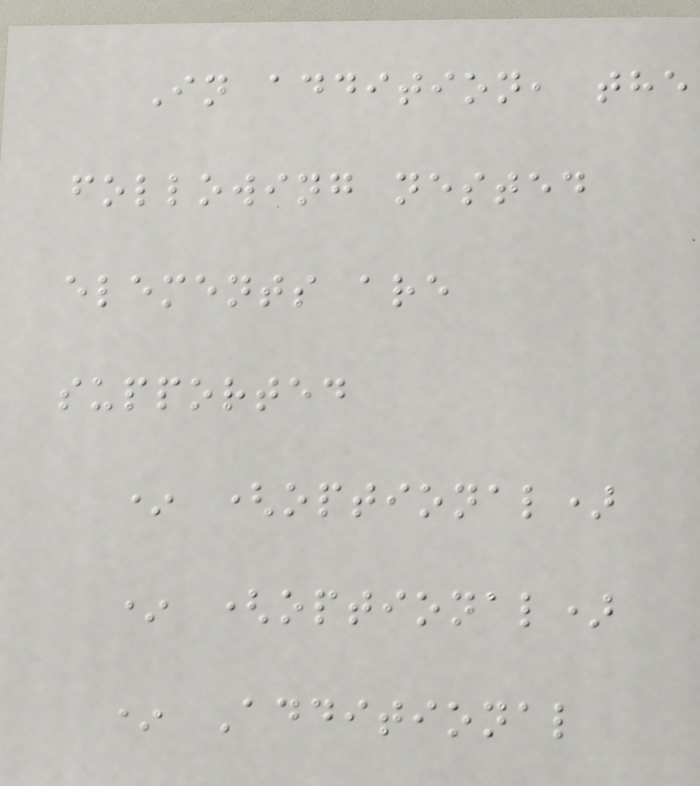In addition, the
following nested
elements are
supported
* (optional)
* (optional)
* Additional
